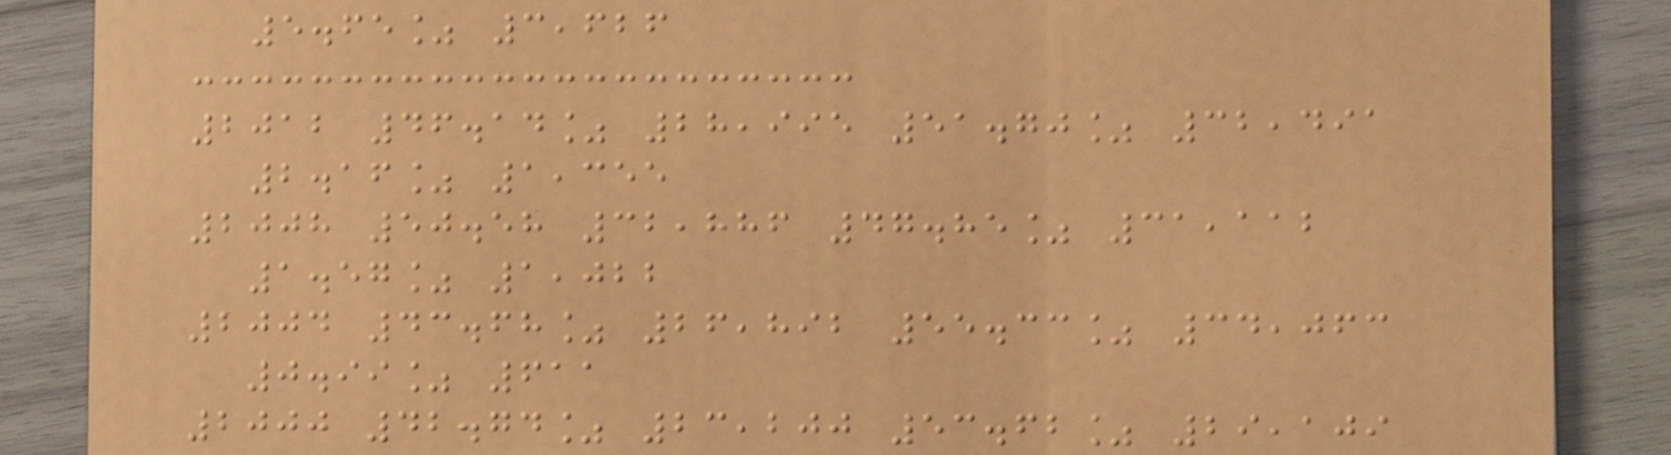5.65% 3,626
2012 46.14% 28,995 51.70% 32,491
2.16% 1,355
2008 50.58 32,886 47.85% 31,112
1.57% 1,022
2004 43.68% 26,892 55.33% 34,063
0.99% 611
2000 42.74% 23,200 53.62% 29,109
